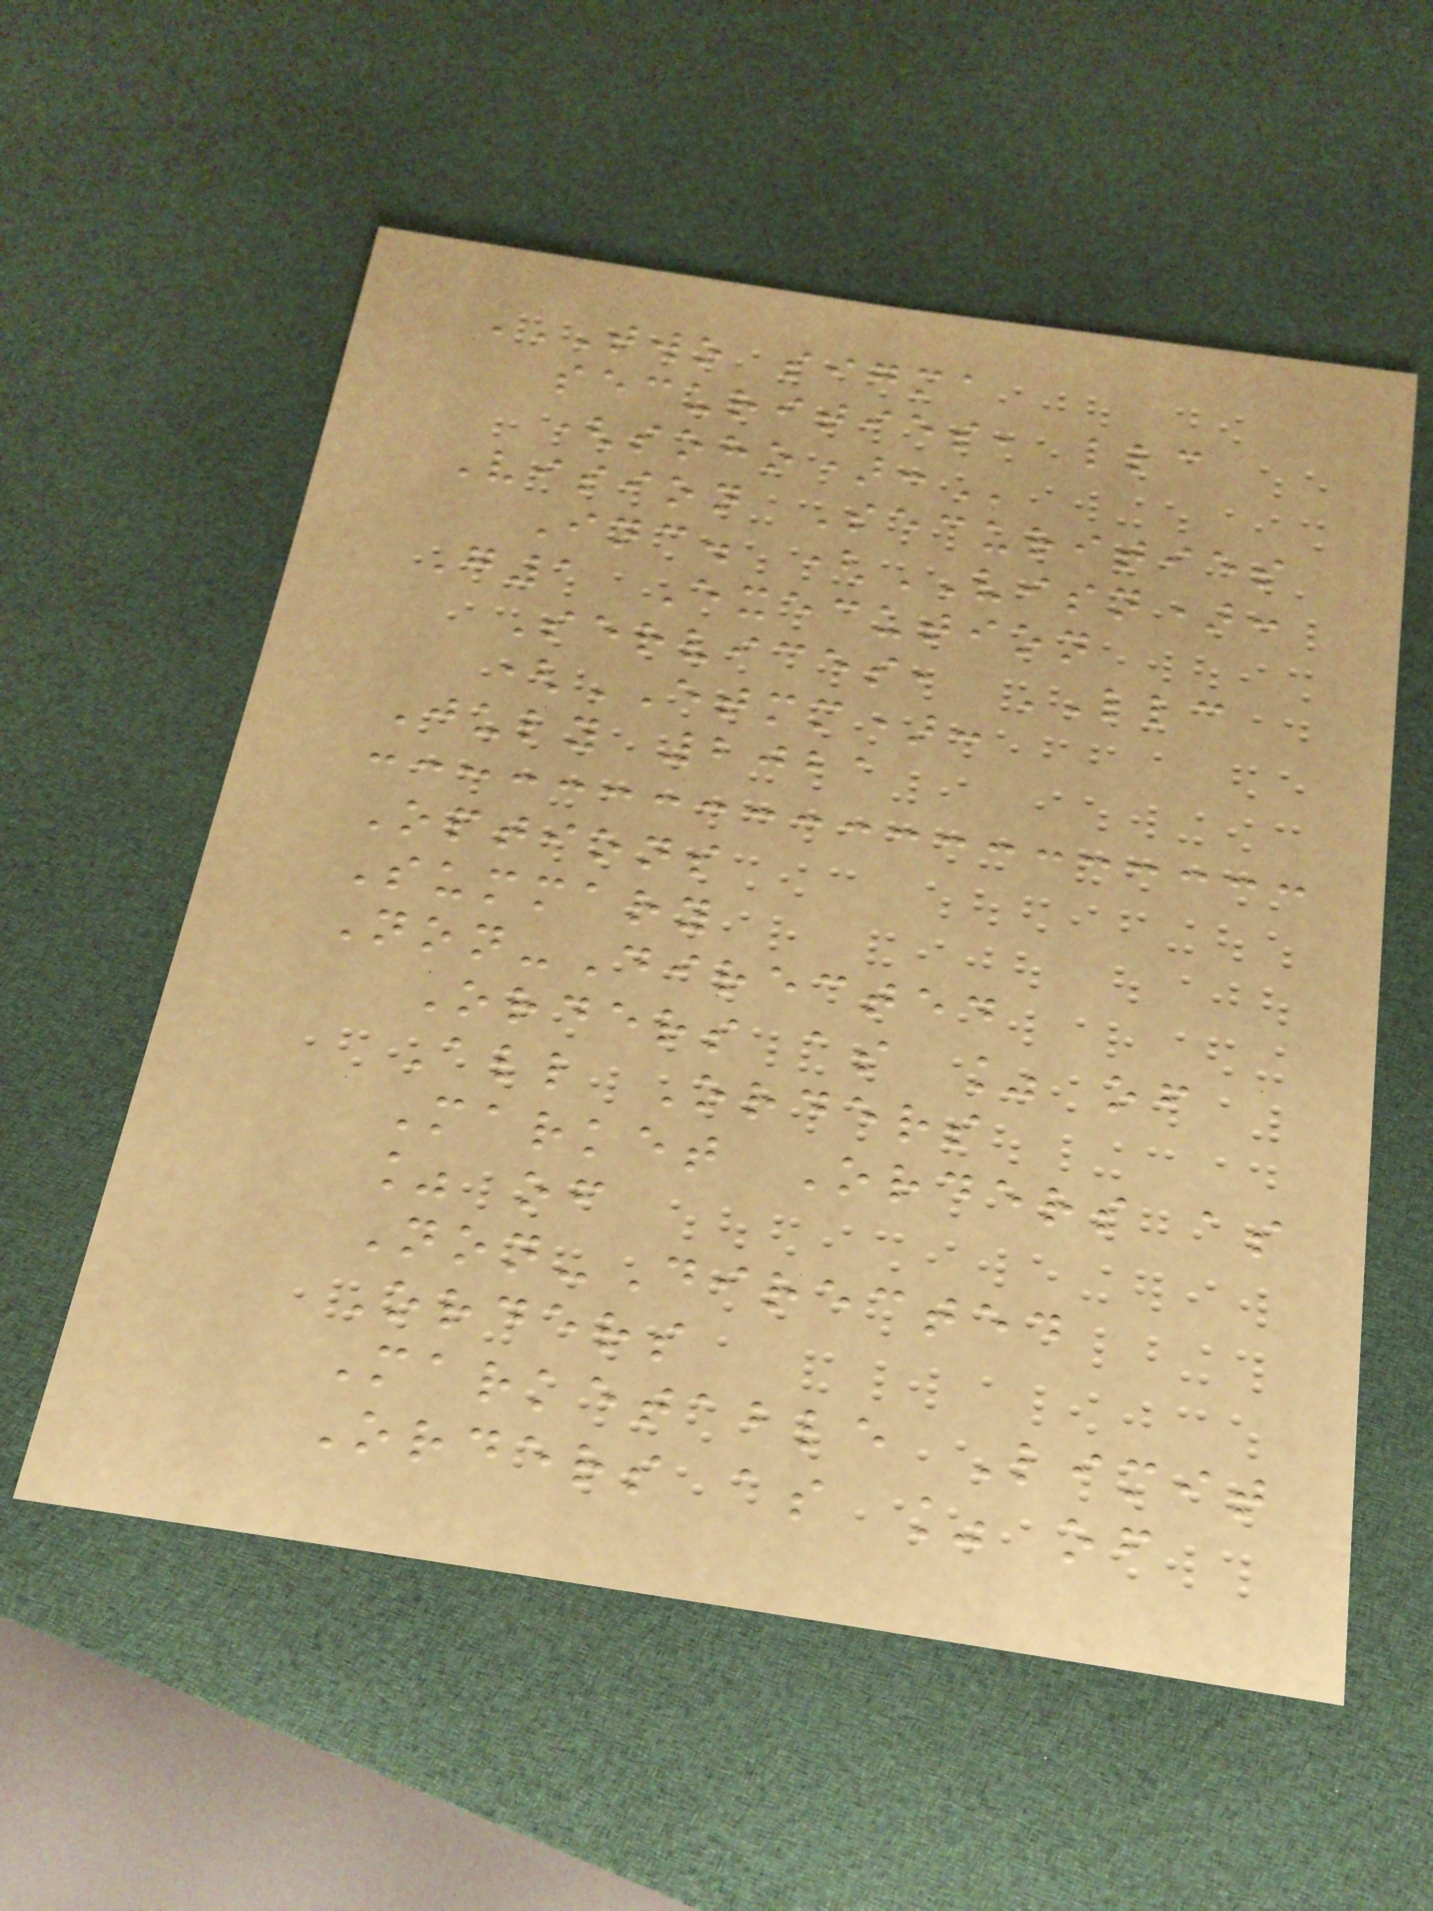TWO SIGMA
SECURITIES, LLC
(SOHO):
Vision Securities
Inc. (VISN):
G1 Execution
Services, LLC
(ETMM):
July 2021
Options
Summary
Non-Directed
Orders as % of
All Orders
Market Orders as
% of
Non-Directed
Orders
Marketable Limit
Orders as % of
